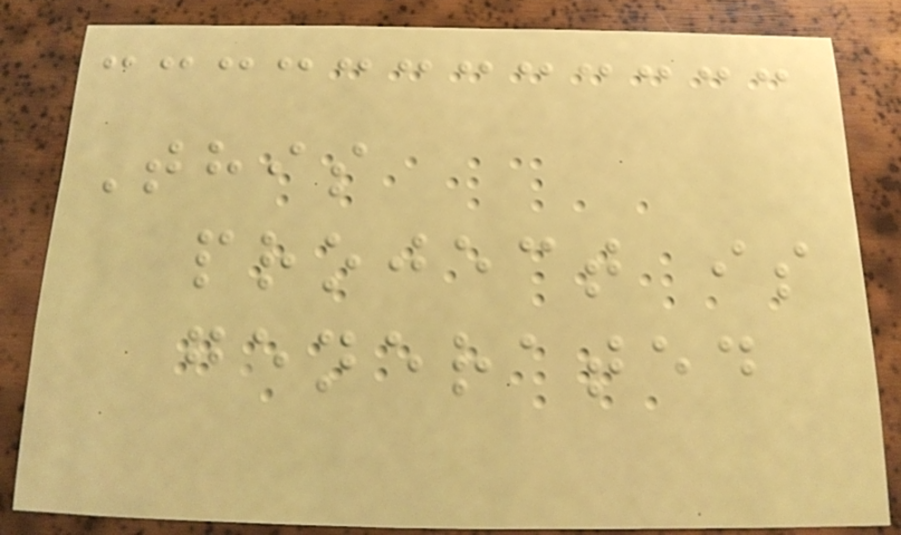This
project is
generated
